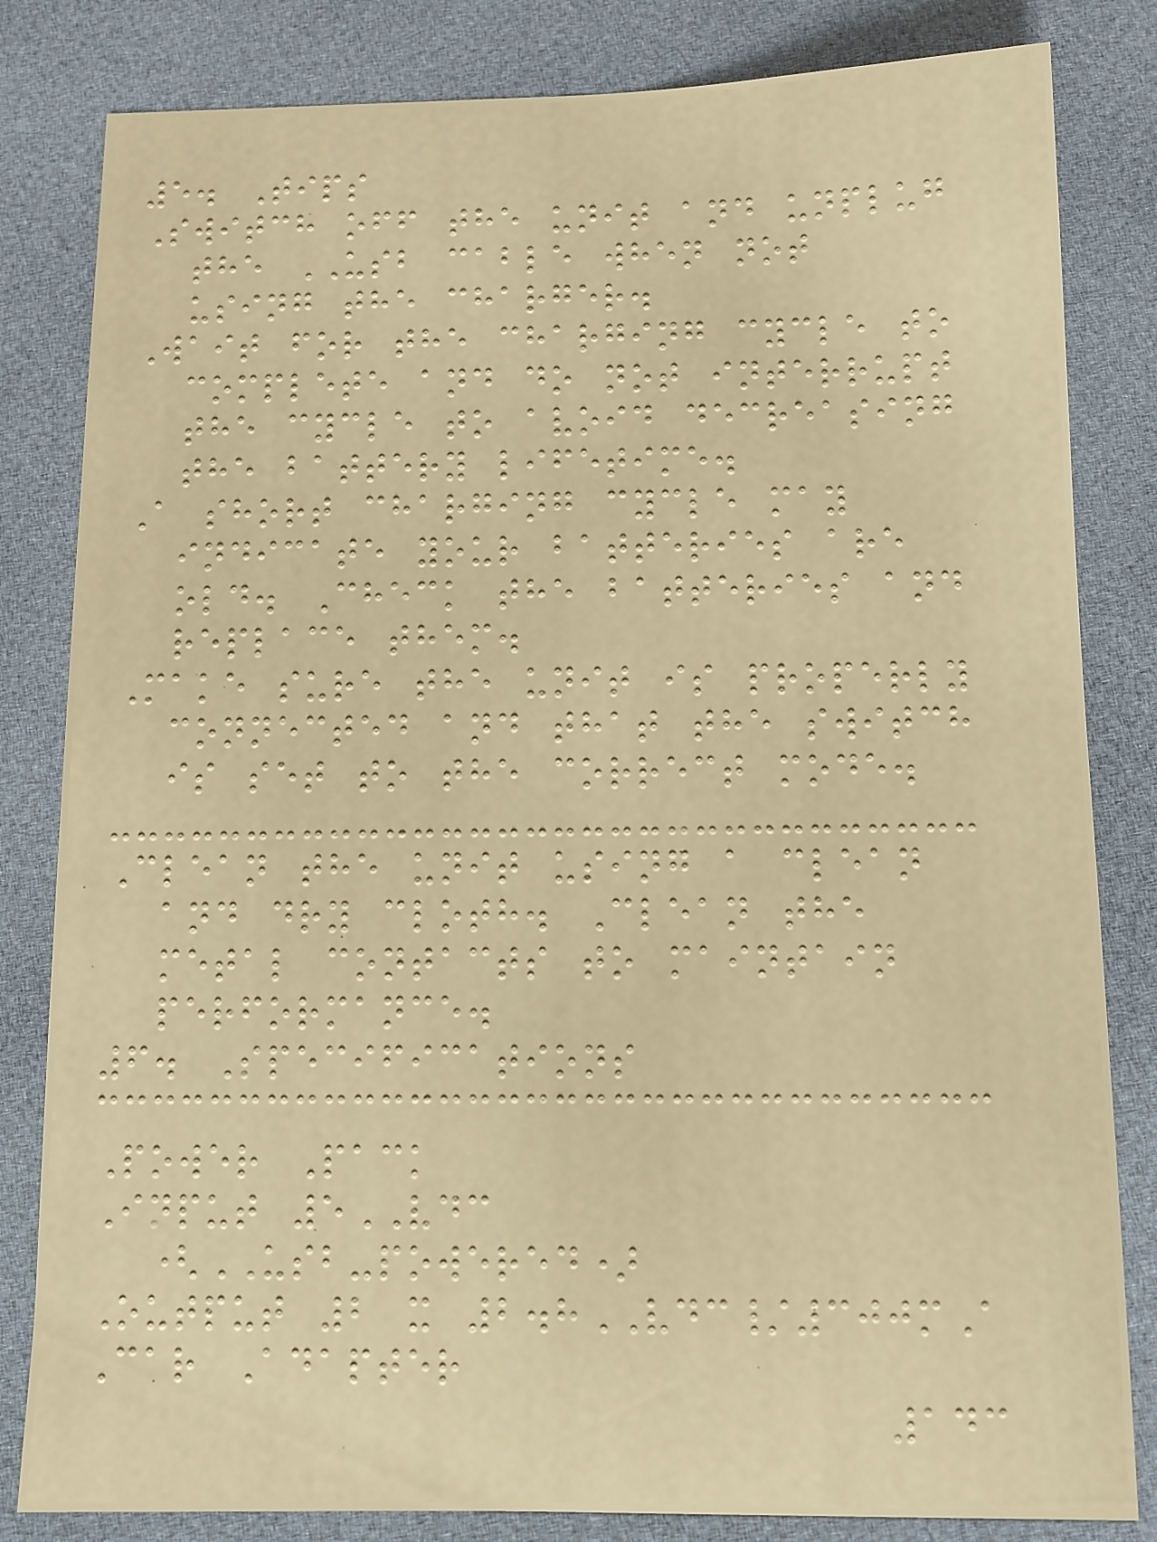5. Tips
Switch off the unit and unplug
the USB cable when not
using the charger.
Wait for the charging cycle to
complete and do not interrupt
the cycle to avoid decreasing
the battery lifetime.
A short charging cycle may
indicate your batteries are
old. Check the batteries and
replace them.
Make sure the unit is properly
connected and that the switch
is set to the correct mode.
Clean the unit using a clean
and dry cloth. Clean the
metal contacts to maintain
performance.
6. Specifications
Power Pack
Input 5VDC
(USB-powered)
Output 2 x 2.8VDC/300mA
Car Adapter
143
